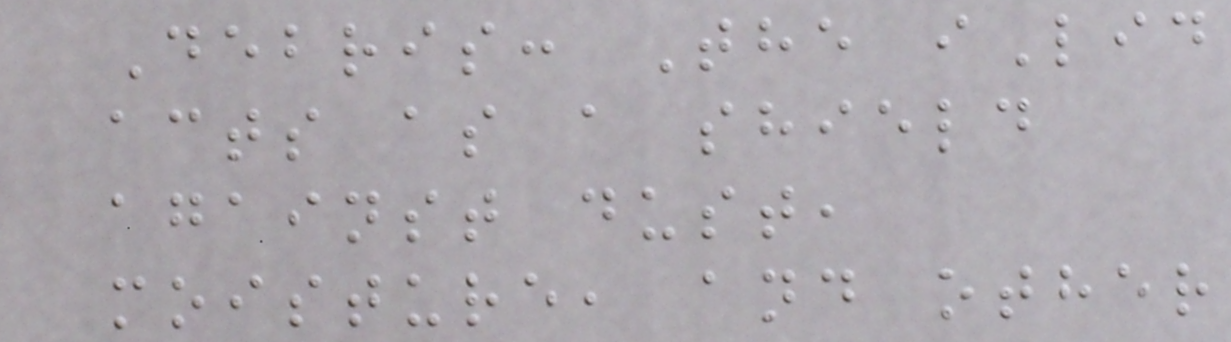Debris: The iLid
acts as a shield
against dust,
moisture, and other
